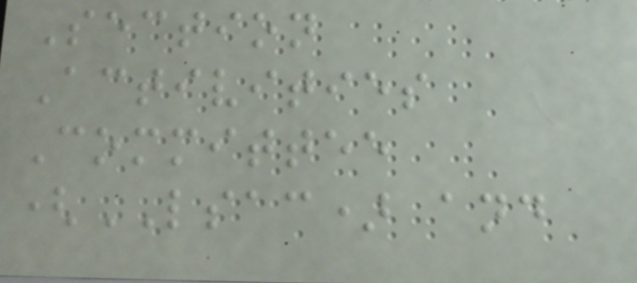Section
Activities
Committee
(LSAC) and
